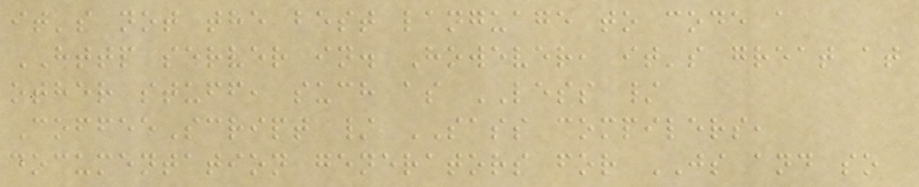it's not the best language to code a
HTTP server in. However, it's great at
other stuff, such as LESS /
CoffeeScript / SASS compilers,
documentation generators for JS and so
